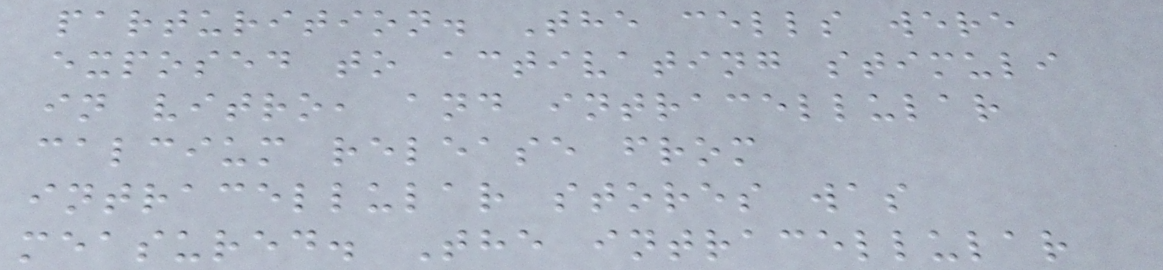parturition. The cells were
exposed to activating stimuli
in vitro, and intracellular
calcium release from
intracellular stores was
measured. The intracellular
